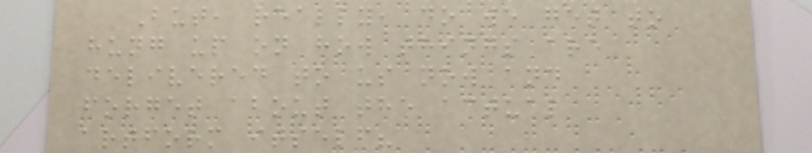But, really, do we get to
hung up on how things are
delivered to us now and
forget about the actual
artform itself?
